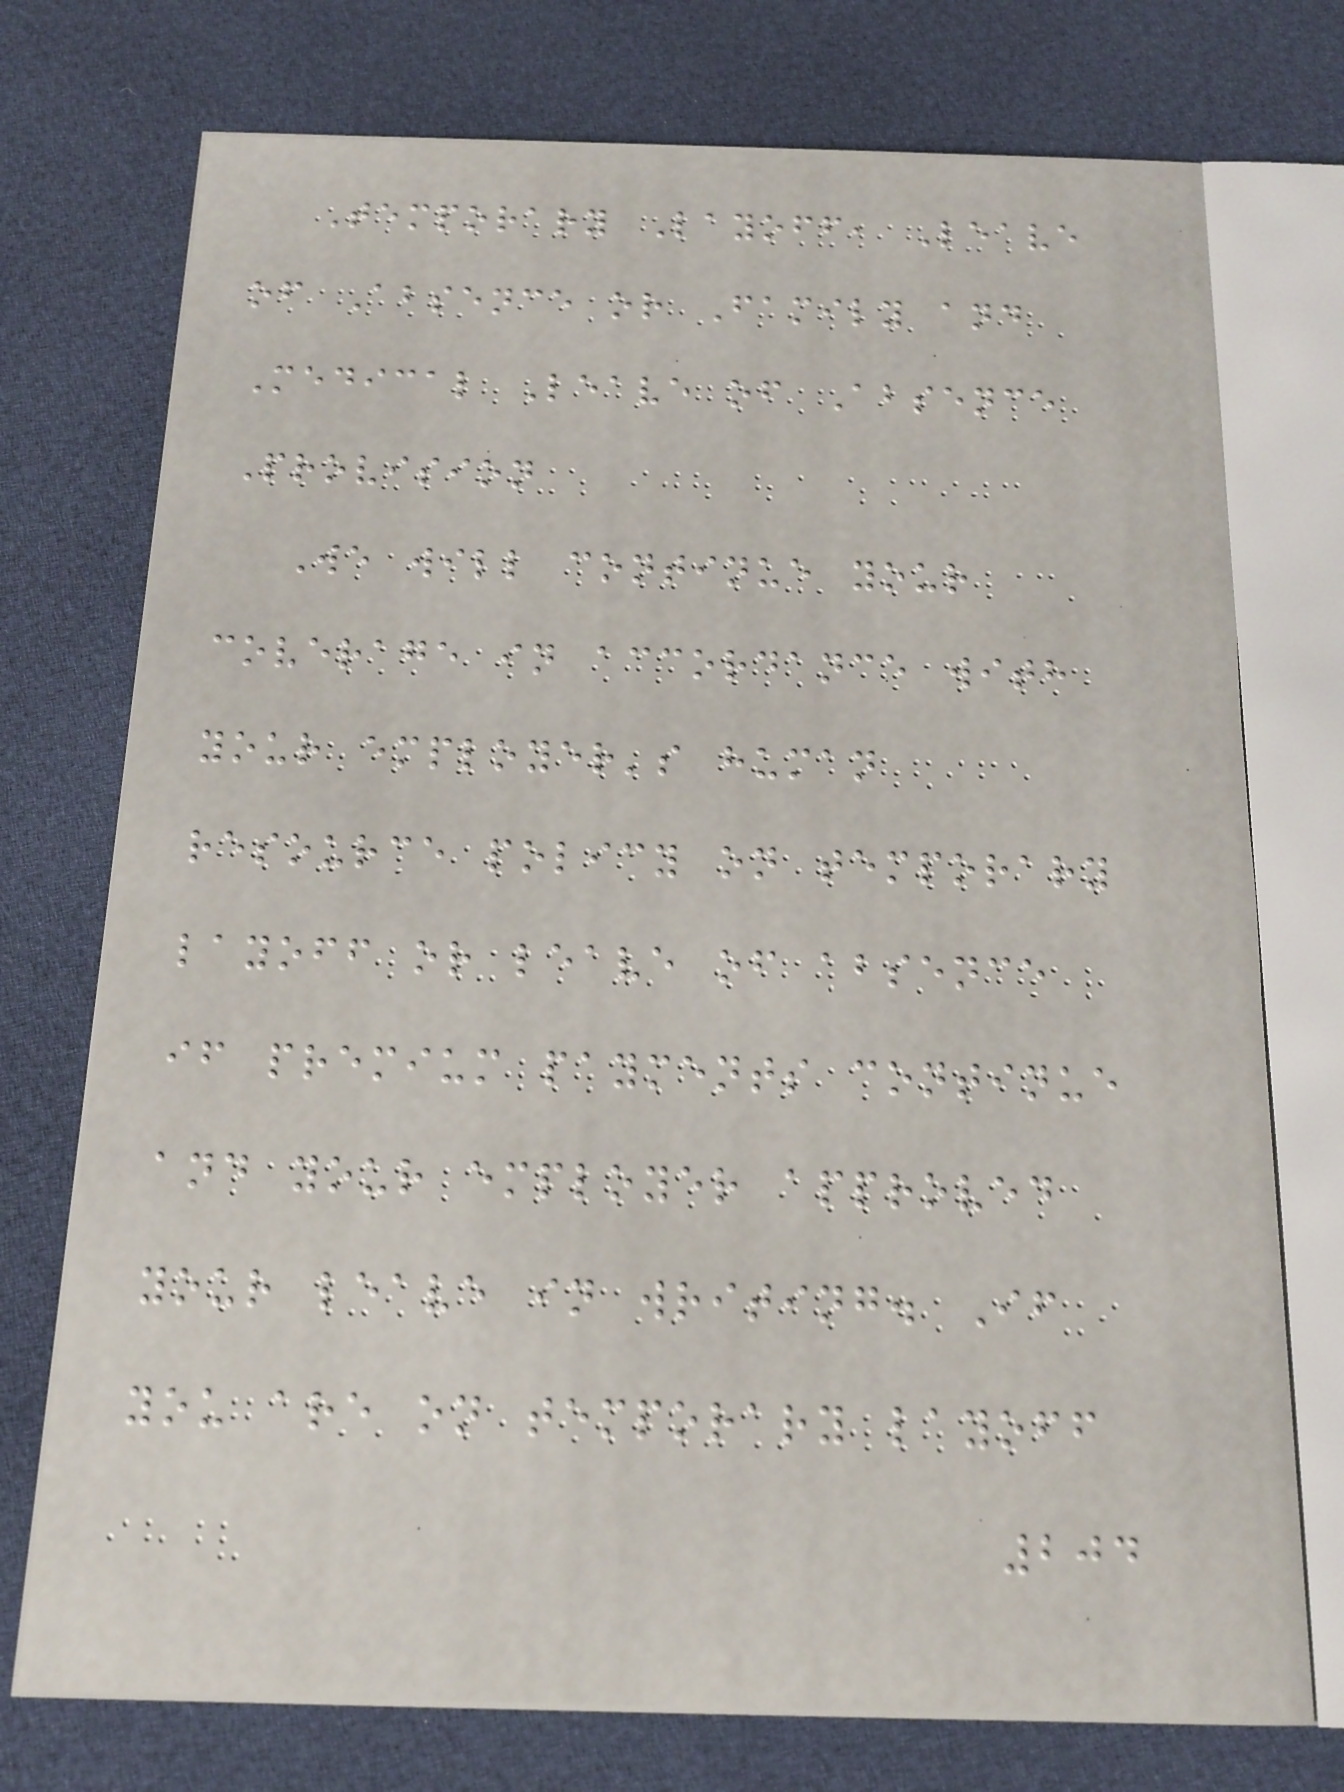Temporary Layoff, Leave
of Absence or Family and
Medical Leave of Absence
Provision
We will continue your
coverage in accordance with
your employer's human
resource policy on temporary
layoff or leave of absence
if premium payments continue
and your employer approved
your leave in writing. If
you are on temporary layoff
204
